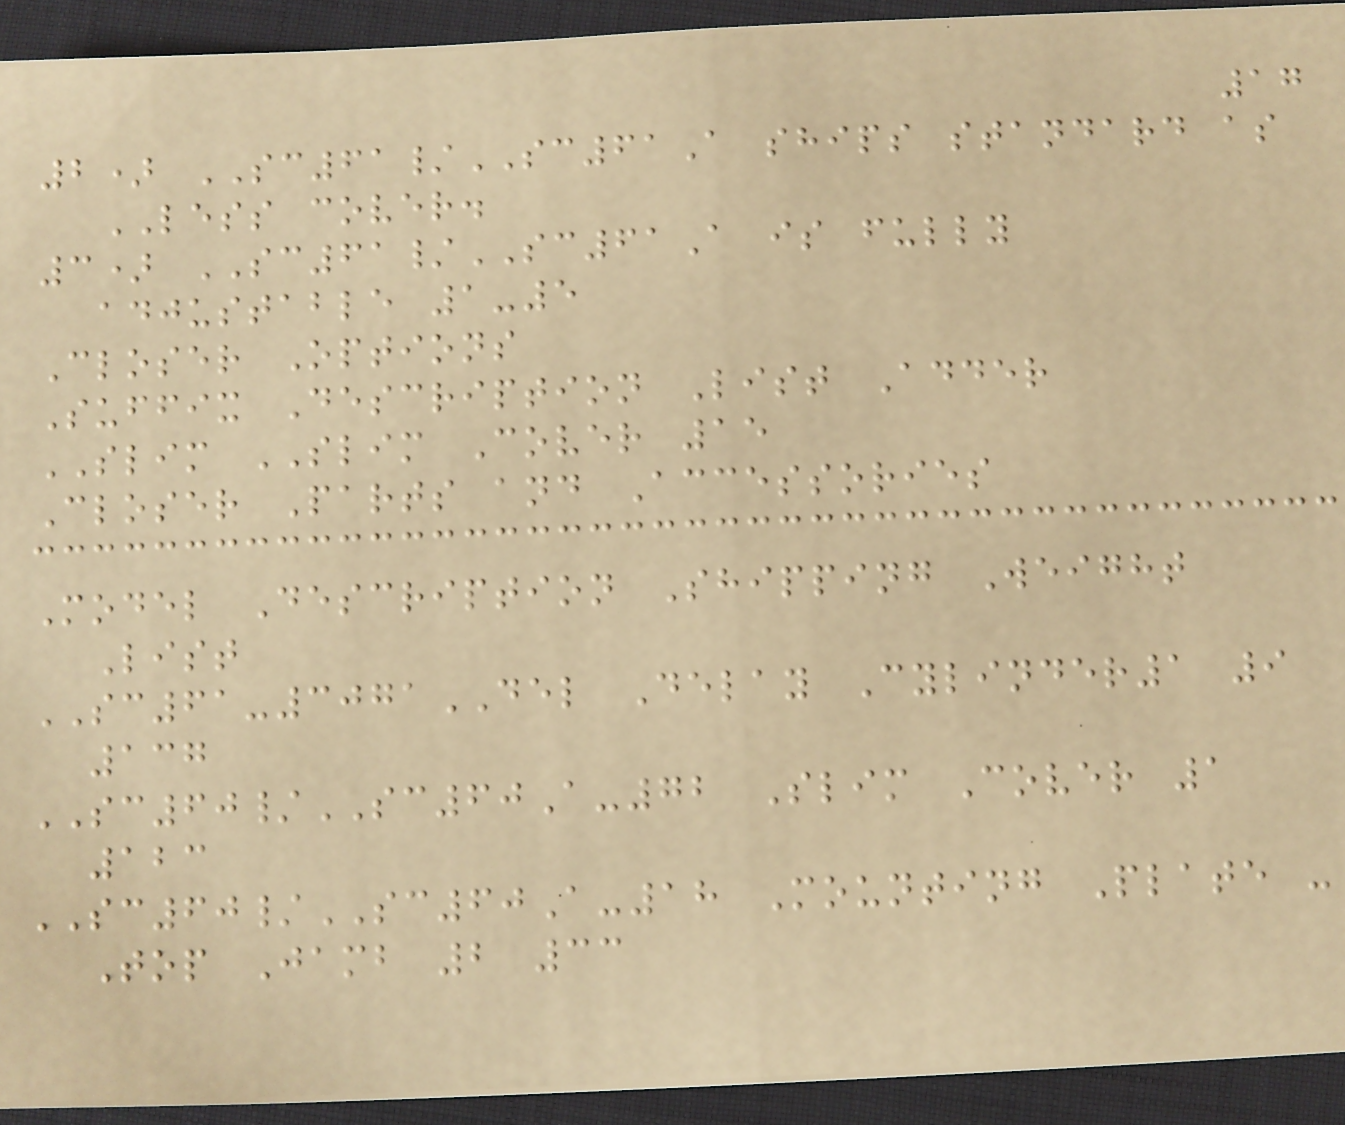17
2) SC61/SC61A ships standard as
LESS cover.
3) SC61/SC61A is fully
adjustable 1-5
Closer Options
Suffix Description List Adder
SLIM SLIM Cover 15
Closer Parts and Accessories
Model Description Shipping Weight
List
SC61-3071DEL Delay Cylinder1 9
137
SC60/SC60A-72 Slim Cover 1
123
SC60/SC60A-18 Mounting Plate -
Top Jamb 2 33
